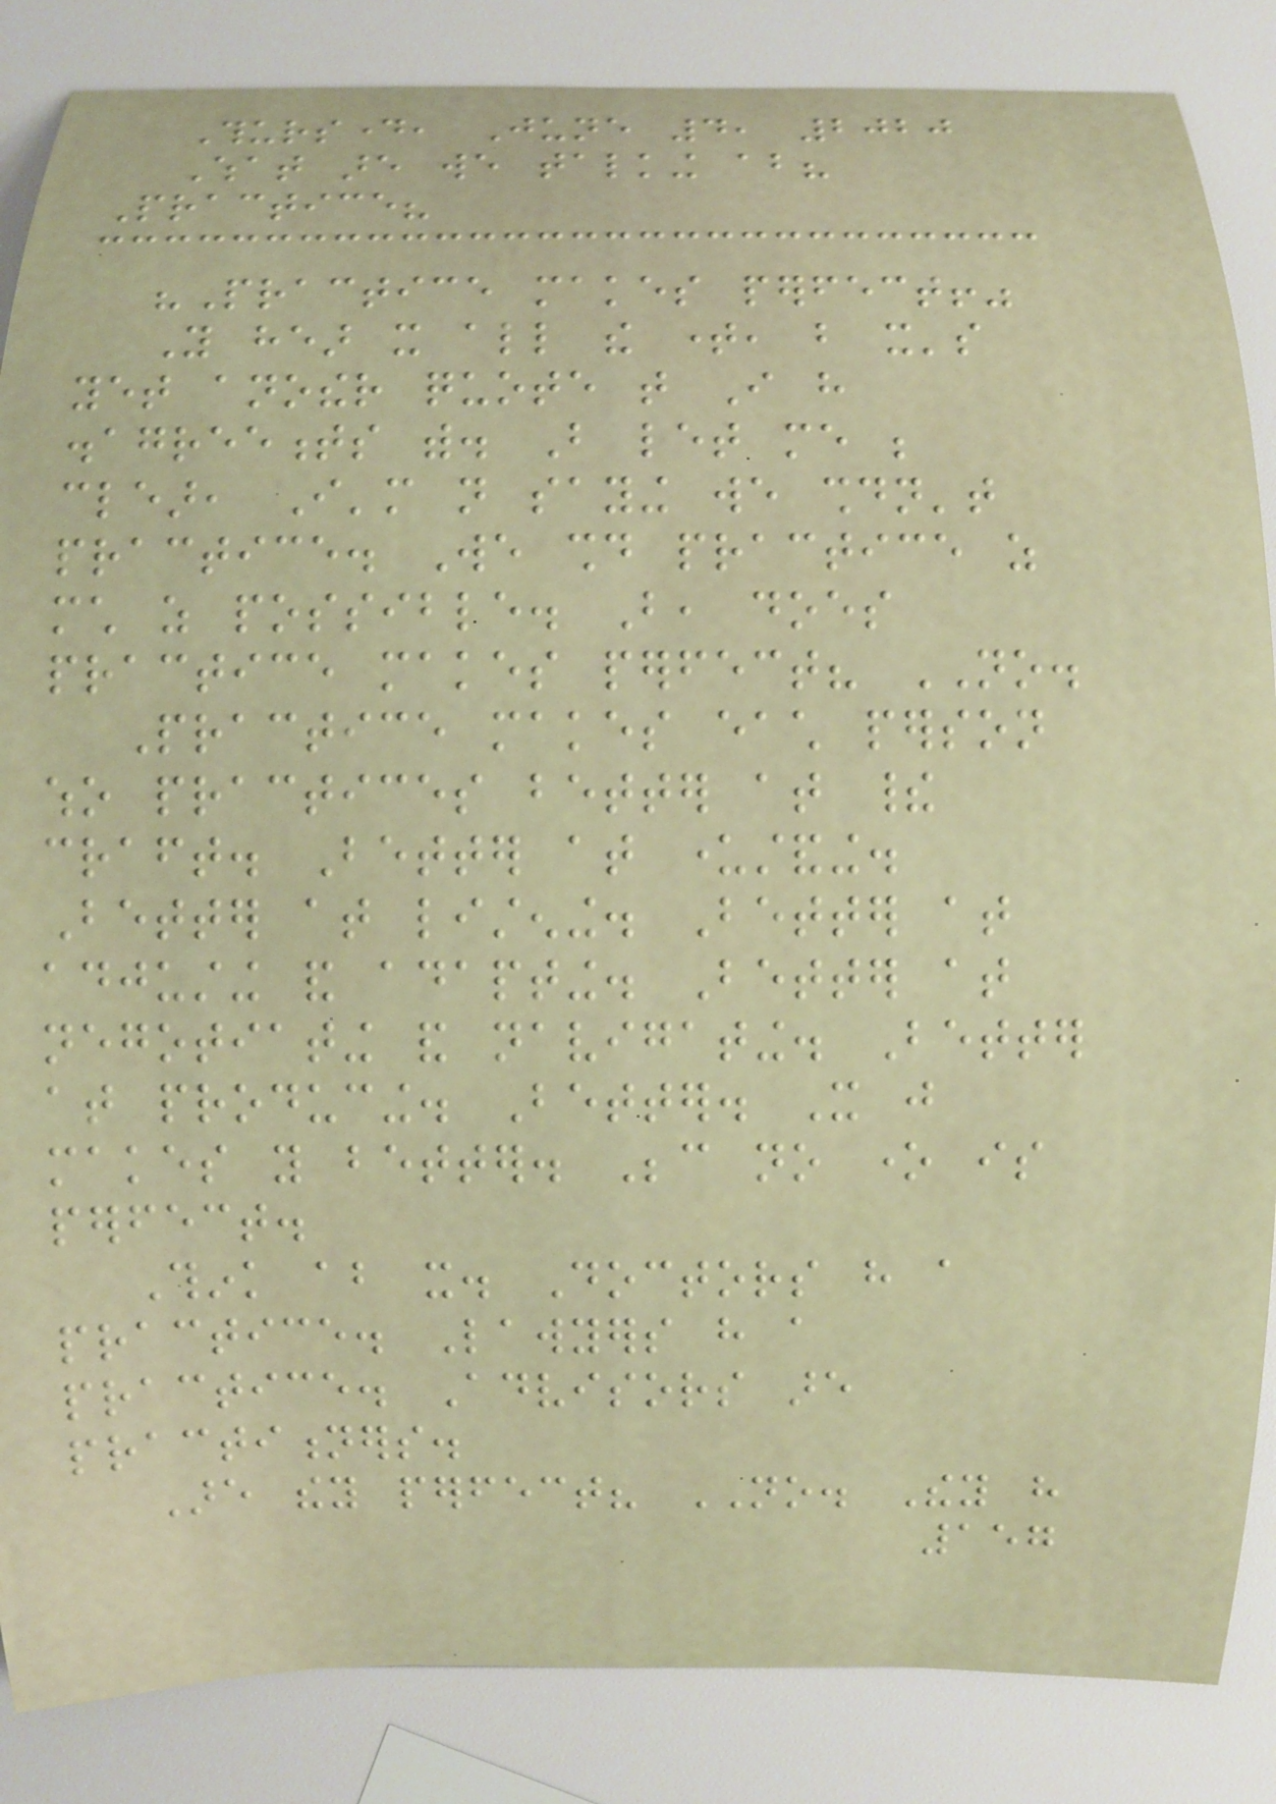Thursday, June 4, 2020
What are we talking about?
Practice?
"Practice makes perfect!"
You hear it all the time, but it's
yet another quote that I have
disagreements with. But let me be
clear, I'm not saying we shouldn't
practice. We should practice as
much as possible. But, does
practice makes perfect? NO.
Practice makes each person
who practices better at their
craft. Better at understanding.
Better at listening. Better at
adjusting and adapting. Better at
negotiating and navigating. Better
at producing. Better. It just
makes you better. Because no one is
perfect.
Think about it. Doctors have a
practice. Lawyers have a
practice. Advisors are
practitioners.
Are they perfect? NO. They have
157
